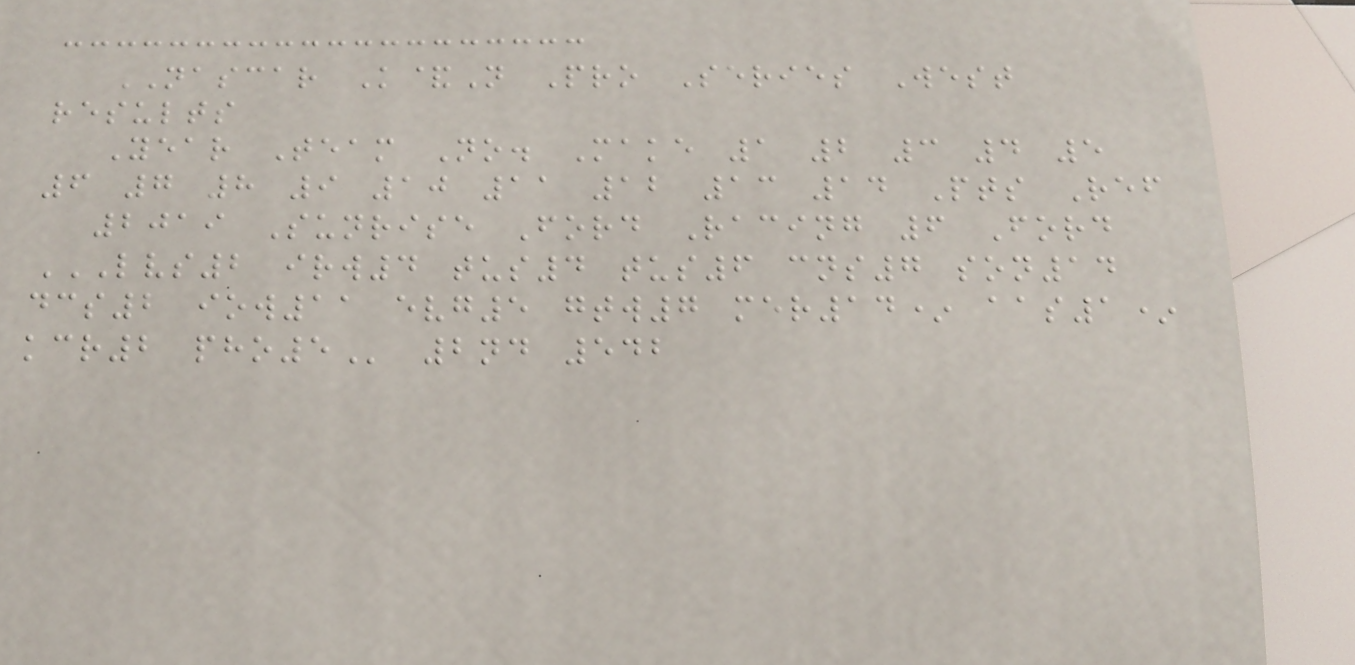NASCAR K&N Pro Series West
results
Year Team No. Make 1 2 3 4 5
6 7 8 9 10 11 12 13 14 Pts Ref
2019 Sunrise Ford Racing 6 Ford
LVS2 IRW4 TUS4 TUS6 CNS7 SON14
DCS2 IOW11 EVG5 GTW7 MER14* AAS1*
KCR2 PHO5 2nd 542
